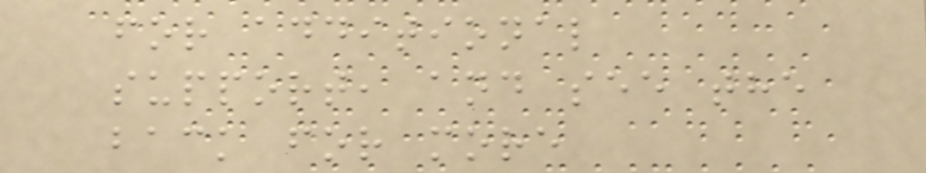for additional
support, and see the
back for more
